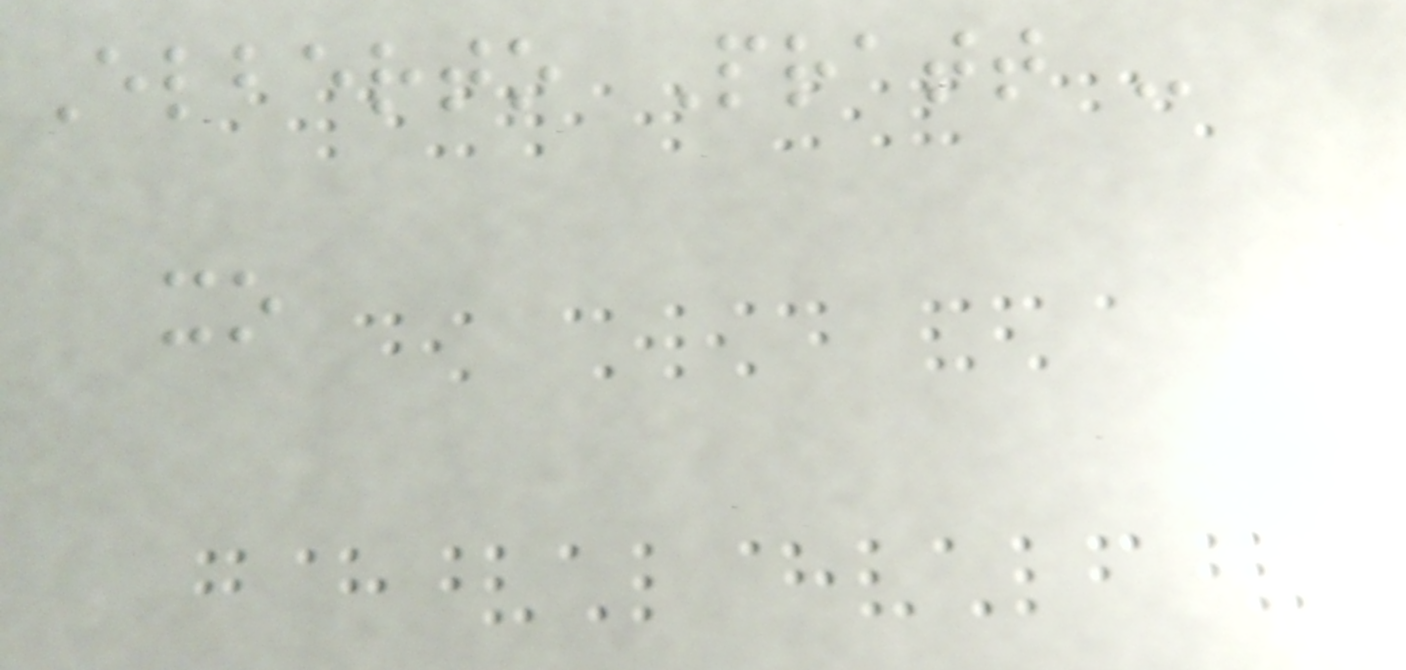Elberto Pratt -
xo
